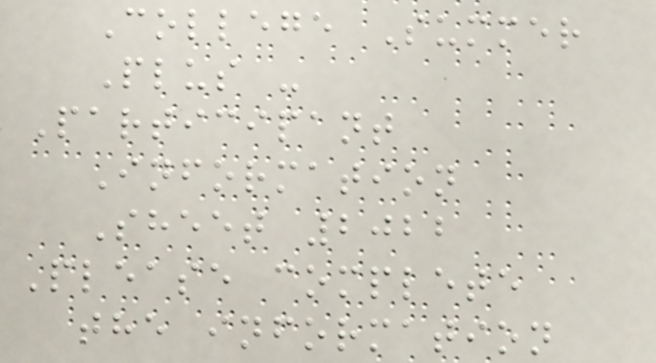College Summer
Plus -
Participant
Information
Sheet 2022
Please complete
the information
